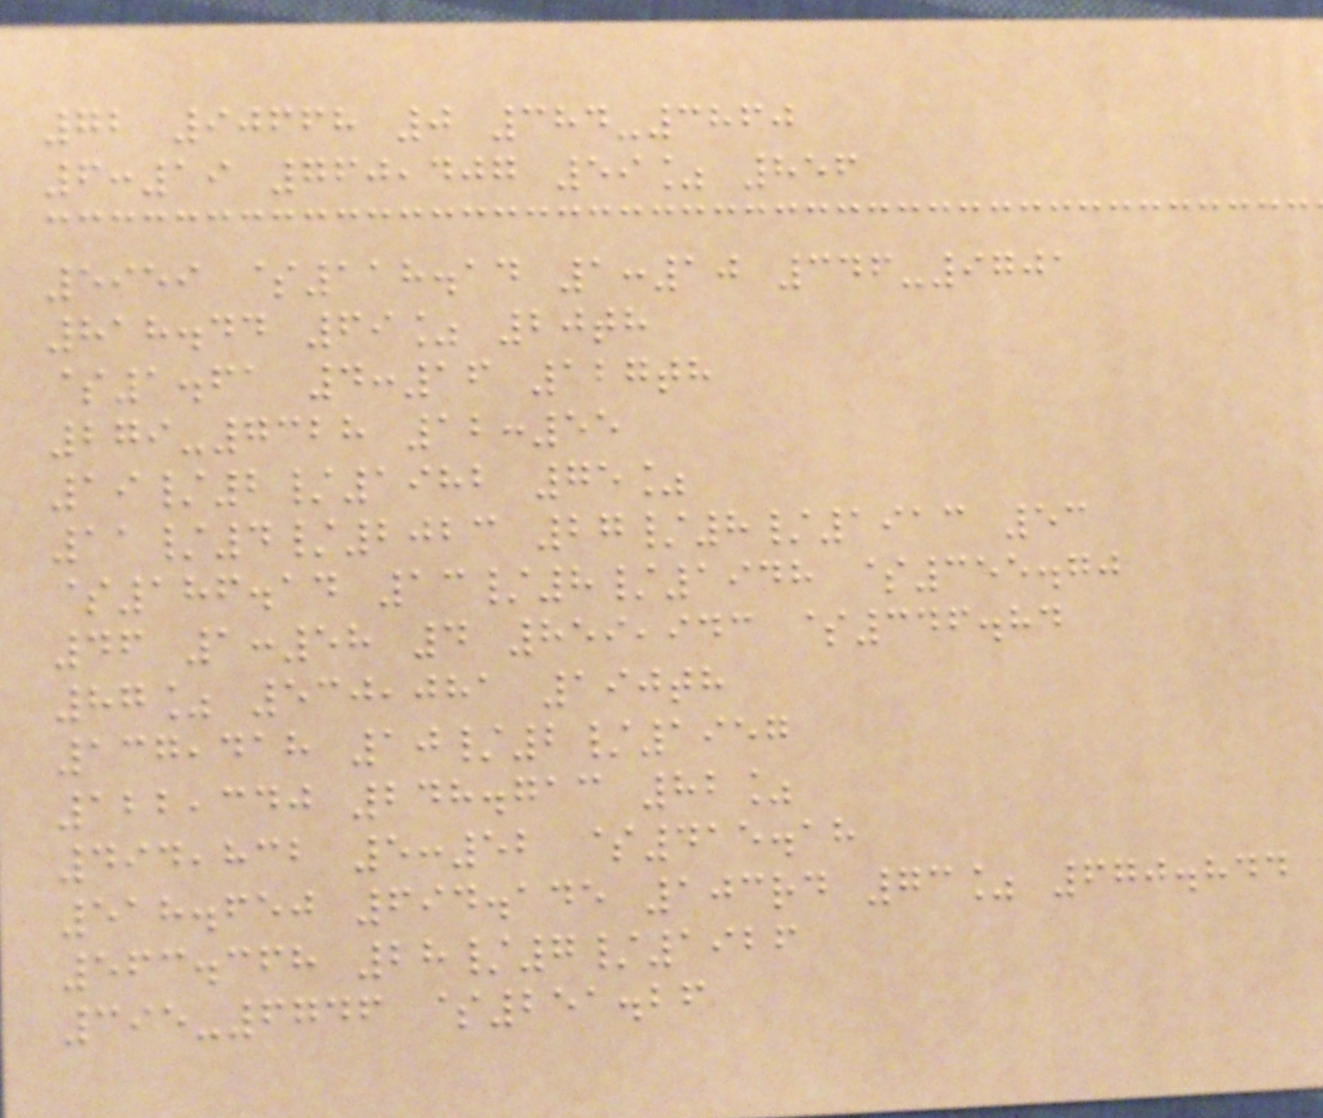72 90668 0 384-3860
6:19 760,407 59% 856
5959 $118.14 1:10 346-9701
818.44 69% 20th
$1.61 4:16 127th
279-7328 12:55
19/2/1982 75%
11/4/2023 27/8/1913 53
$186.14 13/8/1948 $355.70
46 1:58 4 859,943 $346.84
87% 530,081 190th
137,418 10/2/1957
122,340 248.713 82%
494,832 5:52 $415.18
518.650 694.145 103rd 73% 670.844
563.368 28/7/1926
395-6746 $251.26
